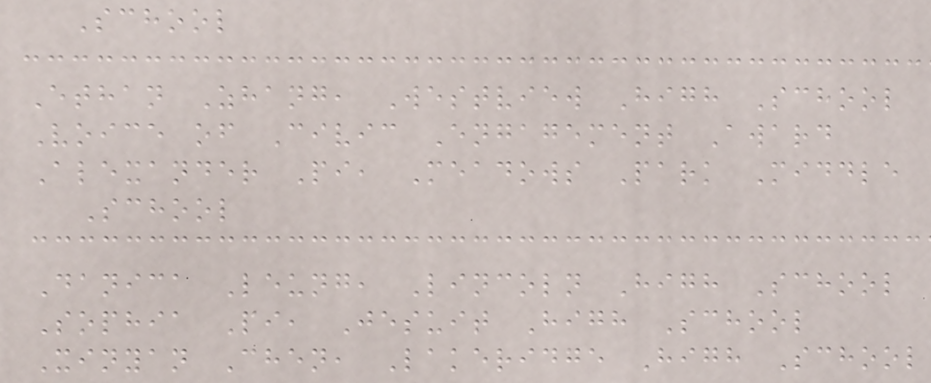School
Ethan Zhang, Westview High School
Voice of Civic Engagement Award
Alexander Pi, Meadows Park Middle
School
Danica Leung, Lincoln High School
Sophia Pi, Jesuit High School
Xinyan Chen, Lakeridge High School
